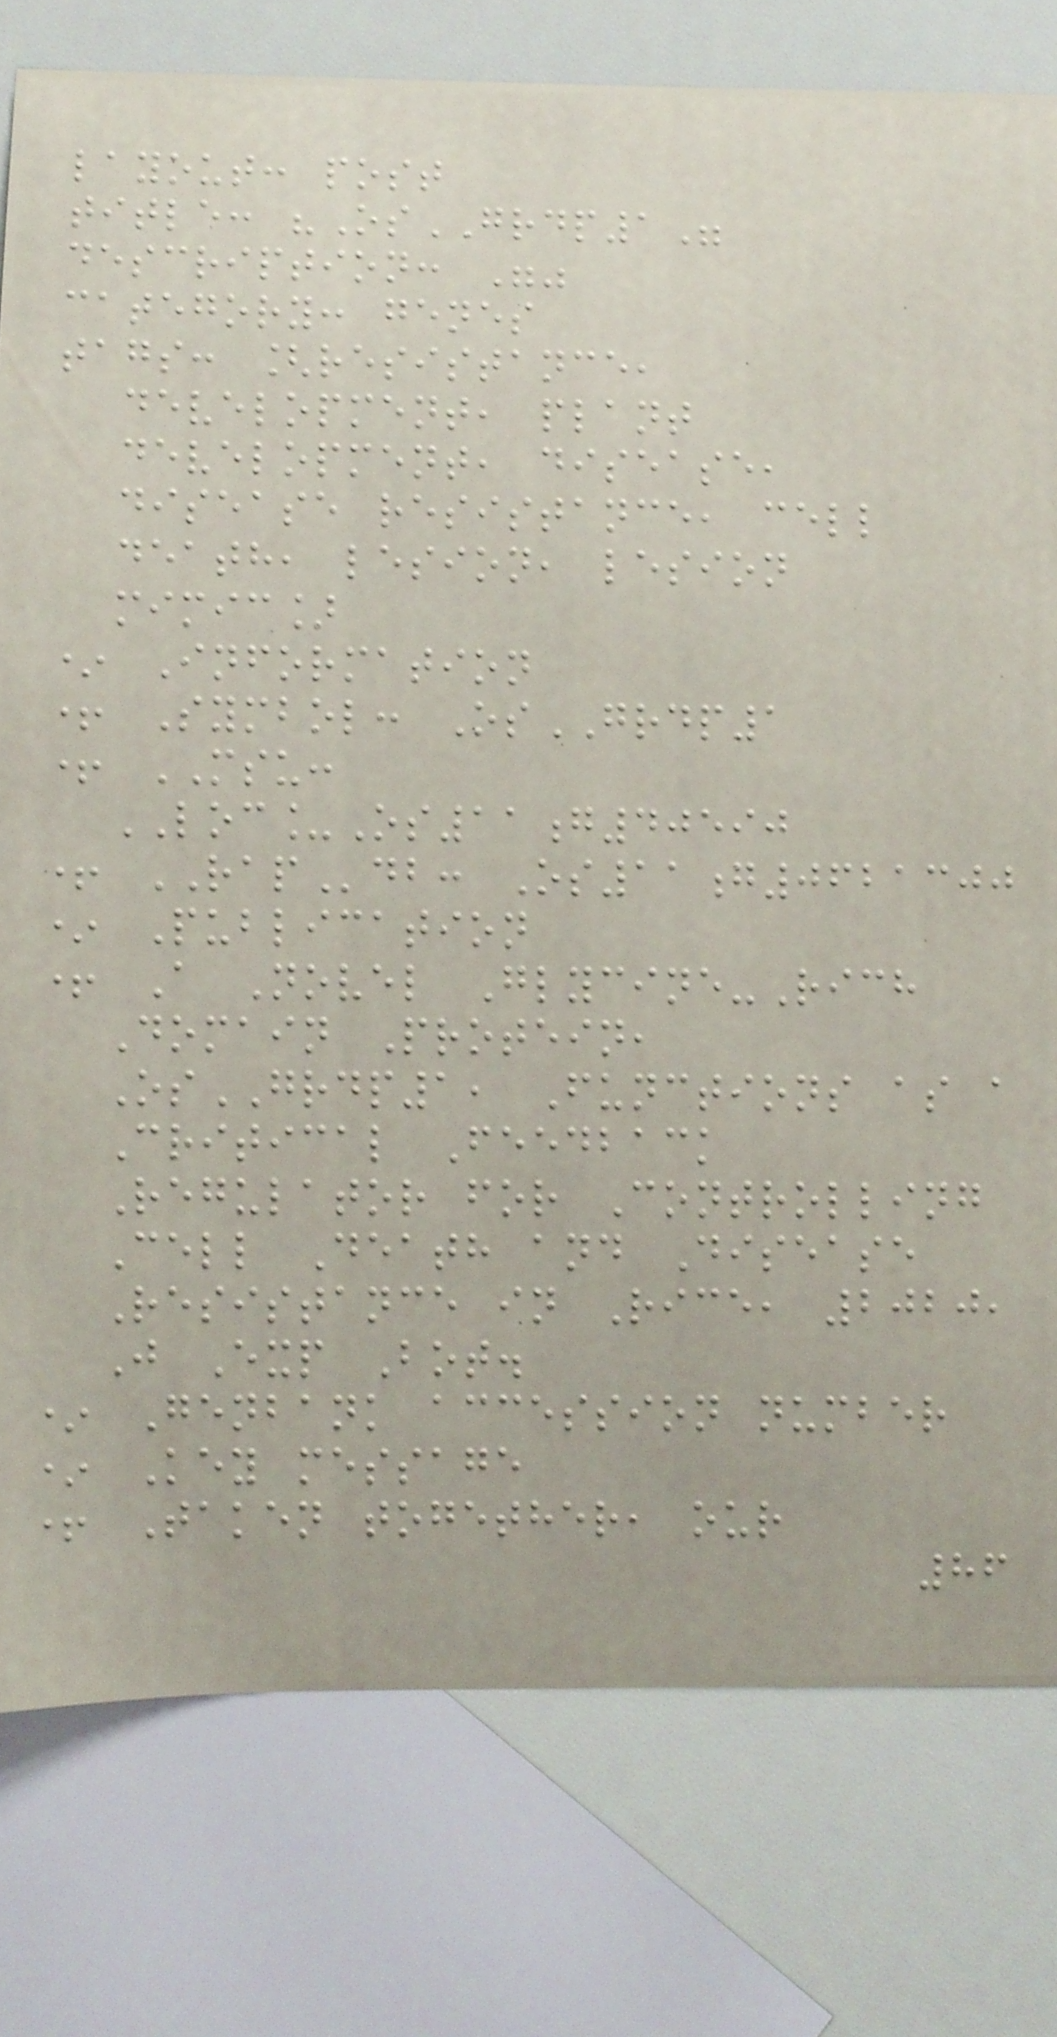layout: post
title: "OsGRDP1"
description: ""
category: genes
tags: [resistance,
development, plant
development, disease,
disease resistance, cell
death, lesion, lesion
mimic]
* Information
+ Symbol: OsGRDP1
+ MSU:
LOC_Os11g40590
+ RAPdb: Os11g0621300
* Publication
+ A Novel Glycine-Rich
Domain Protein,
OsGRDP1, Functions as a
Critical Feedback
Regulator for Controlling
Cell Death and Disease
Resistance in Rice, 2020,
J Exp Bot.
* Genbank accession number
* Key message
+ Taken together, our
86
